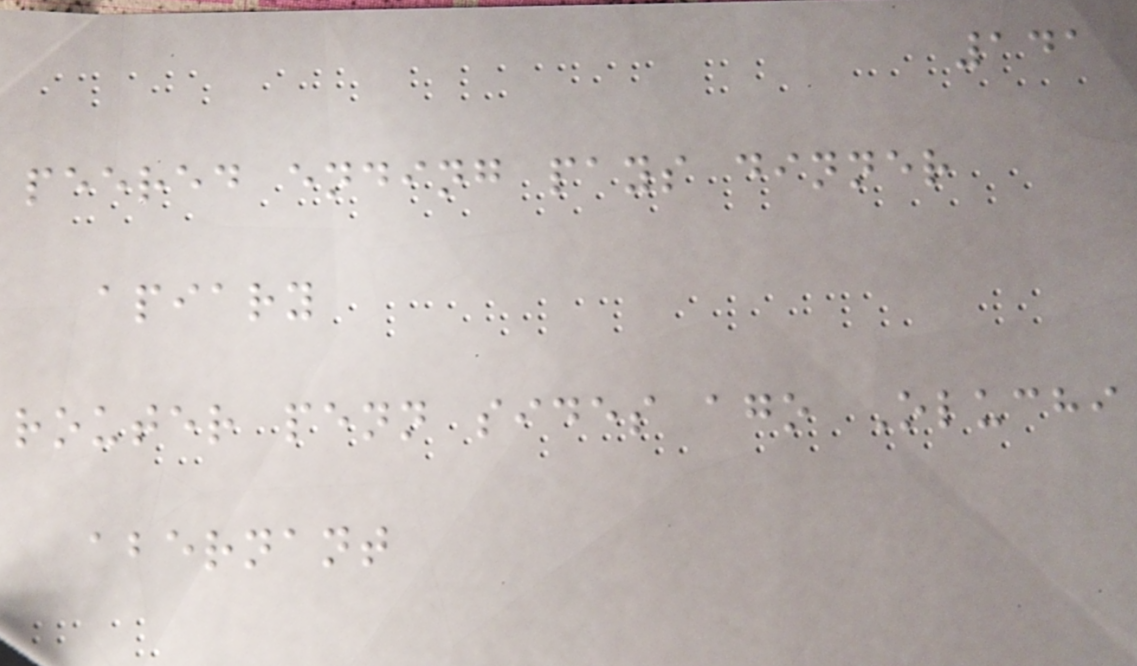141
peered ending pays dinner
apiary
router penn sides ago Oluchi
abernant
